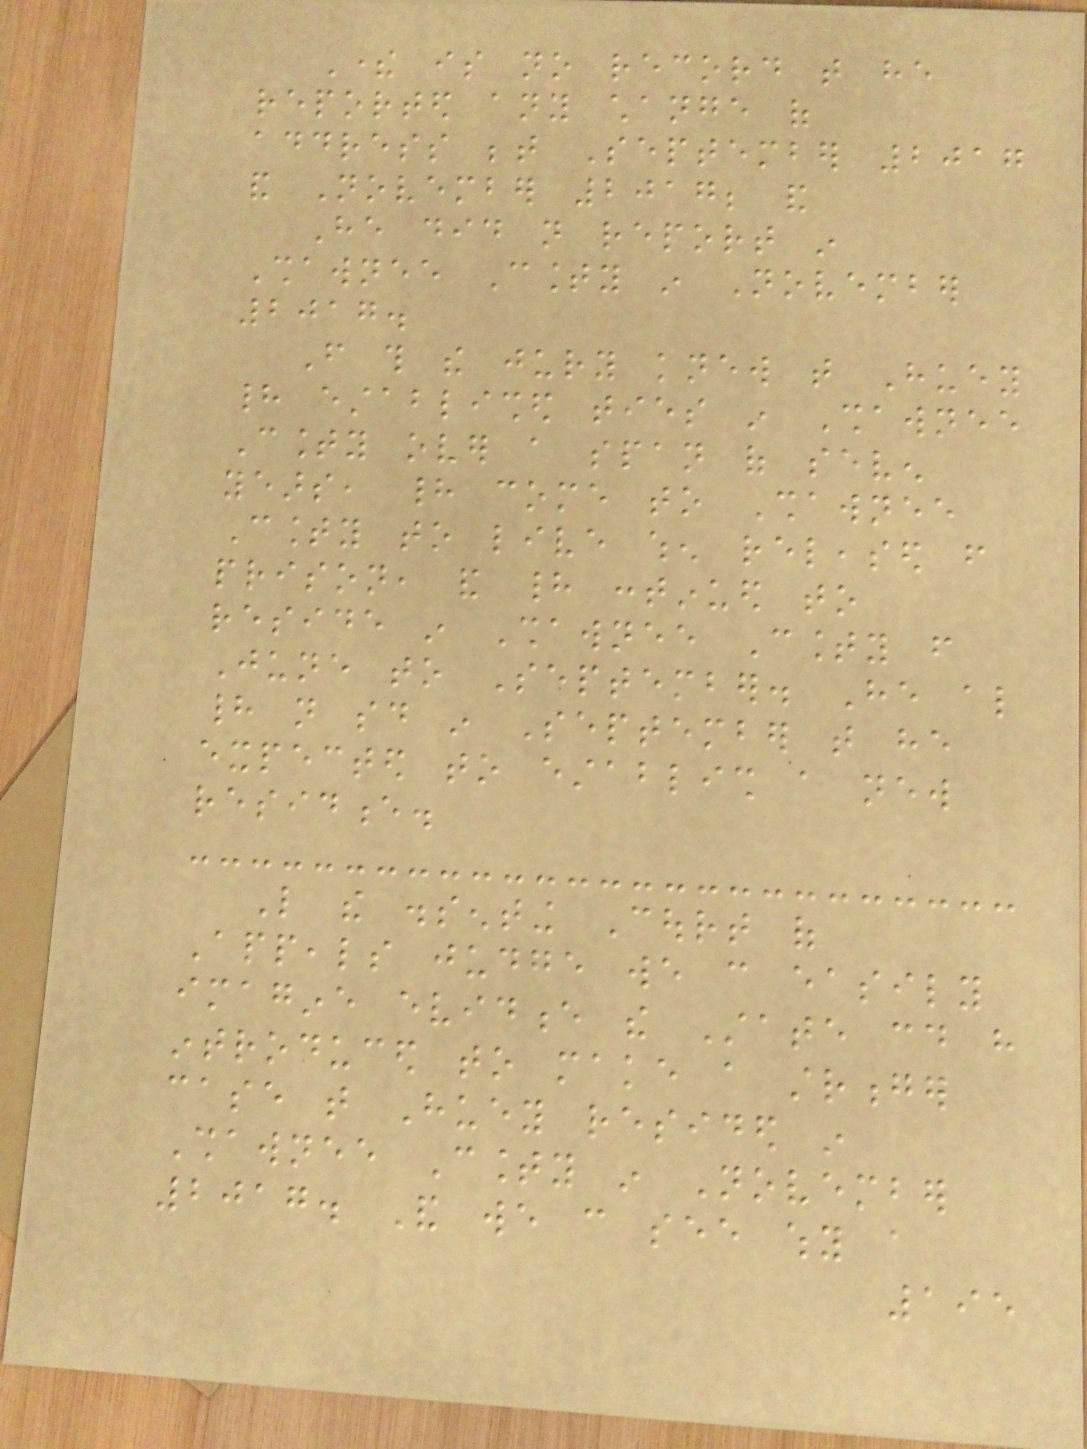There is no record that he
reported any change of
address between September 2017
and November 2017; and
He did not report in
Shawnee County in November
2017.
From this the jury knew that Huey
had established ties in Shawnee
County over a span of seven
years, had come to Shawnee
County to live when released from
prison, and had continued to
reside in Shawnee County from
June to September. He also
had not said in September that he
expected to establish a new
residence.
Like the dissenting Court of
Appeals judge we can easily
imagine evidence the State could have
introduced to make a stronger
case that Huey resided in
Shawnee County in November
2017. And we can see why a
195
